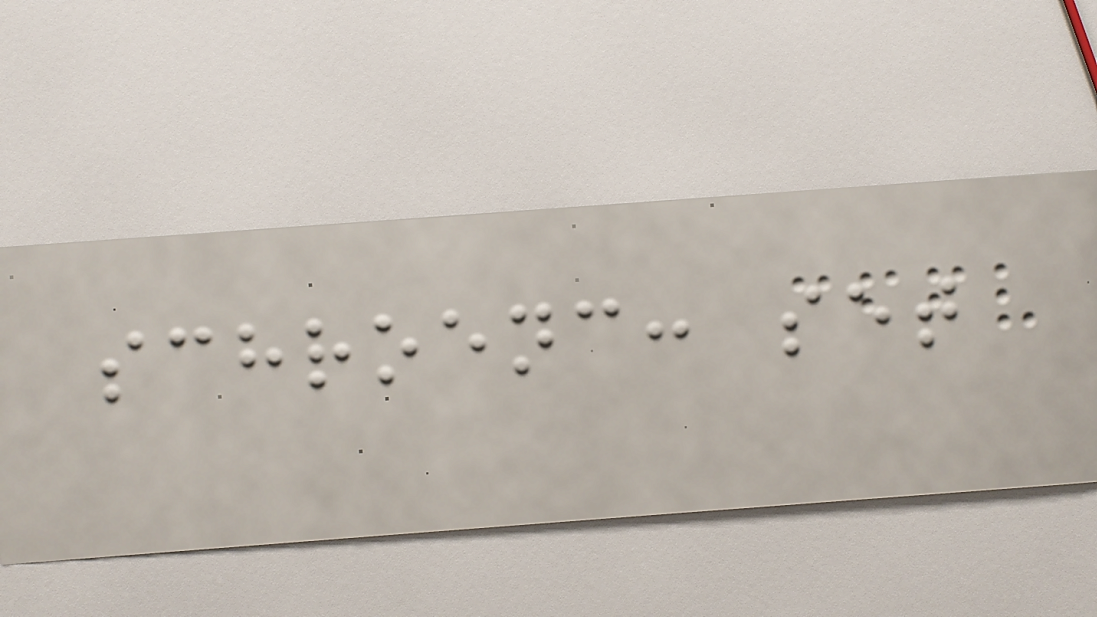schroenc: set
